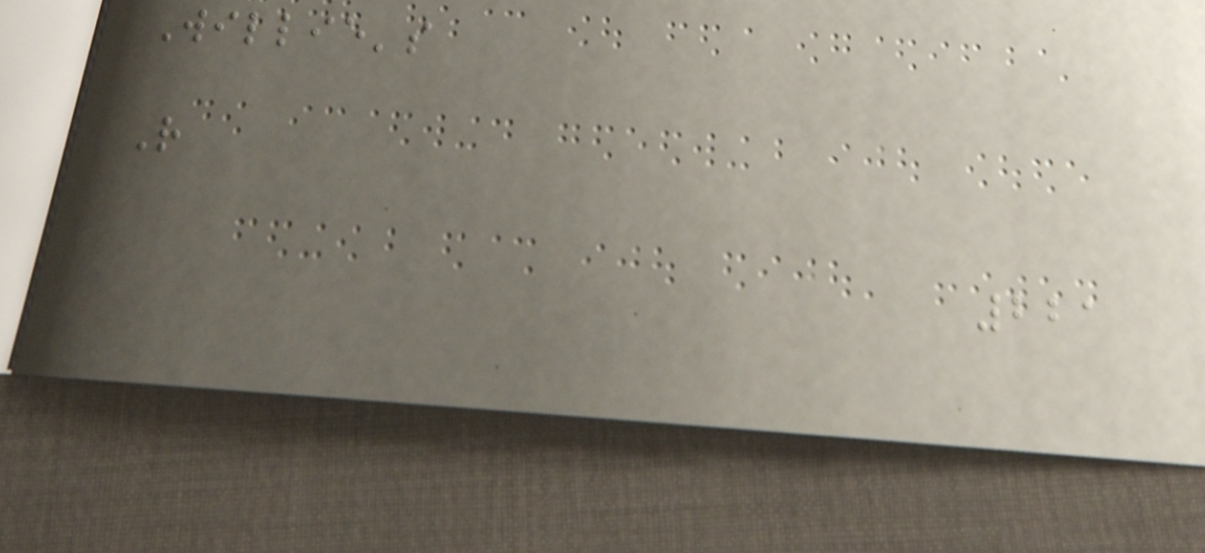Willie's
R
221
